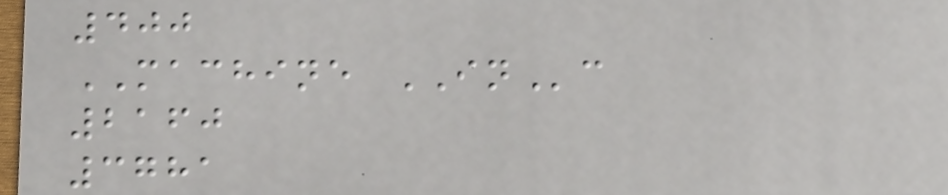400
MACHINE INc
2160
3781
